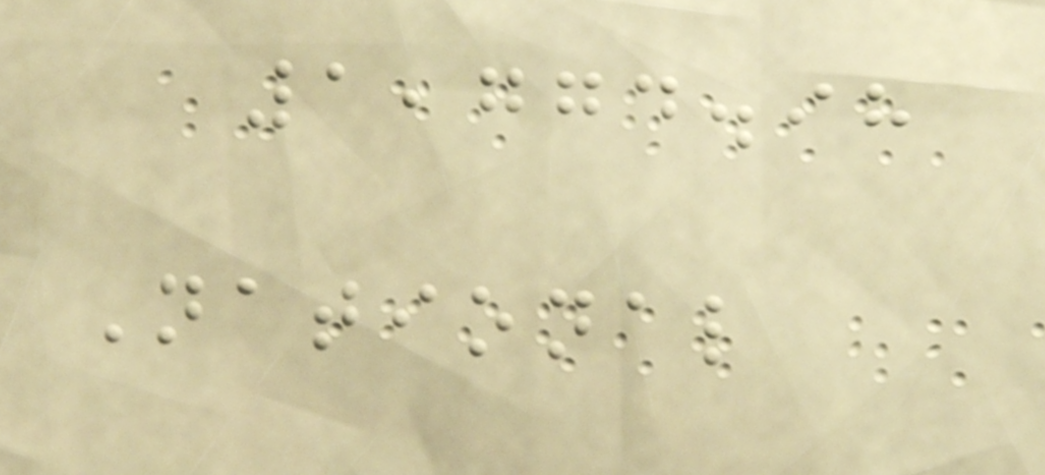1,774.98
National
